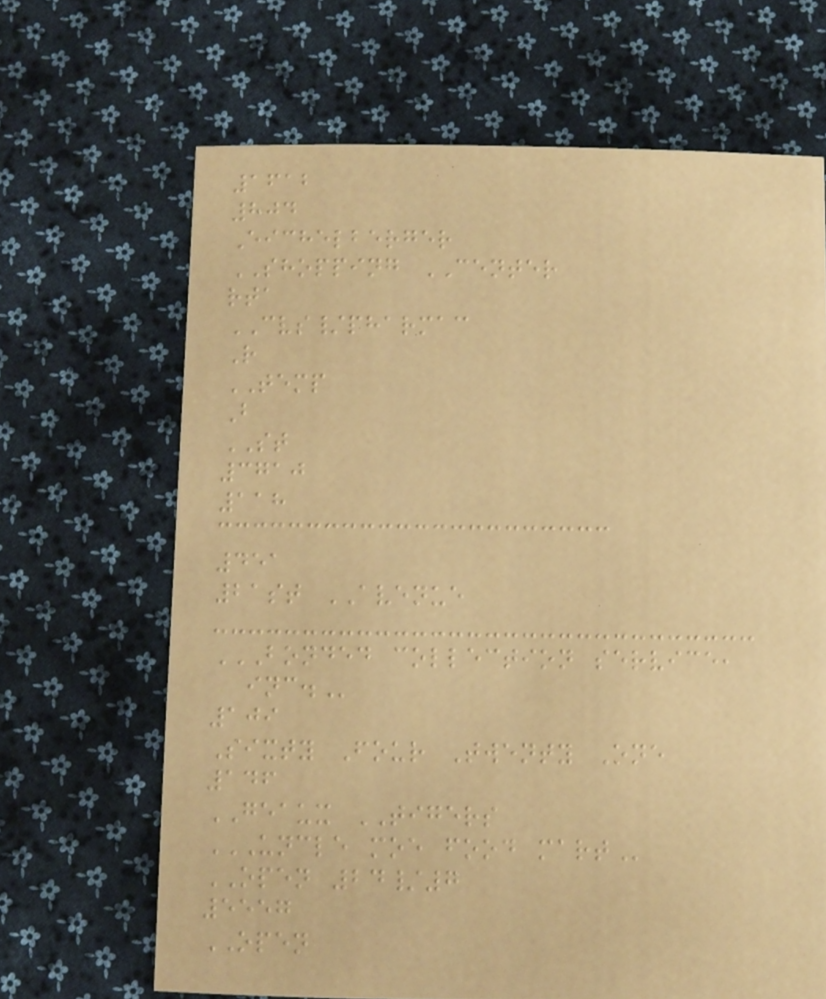1612
804
Eichelberger
SHOPPING CENTER
rta
CVS/pharmac
R
TEMP
B
ST
3710
118
451
21st AVENUE
BONDED COLLECTION SERVICE,
INC.
109
Sixty Four Twenty One
146
GEAUX TIGERS
UNCLE MOE FOOD MART
OPEN 24/7
5557
OPEN
